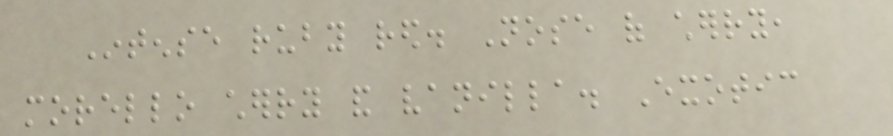Intense ruby red. Nose of cherry,
morello cherry and vanilla. Exotic
